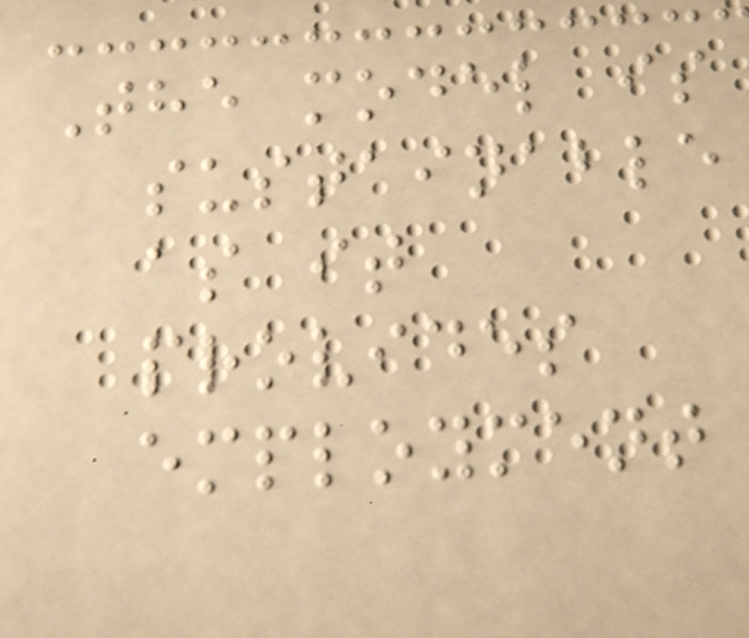The model is
sustainable
as it
provides
employment
